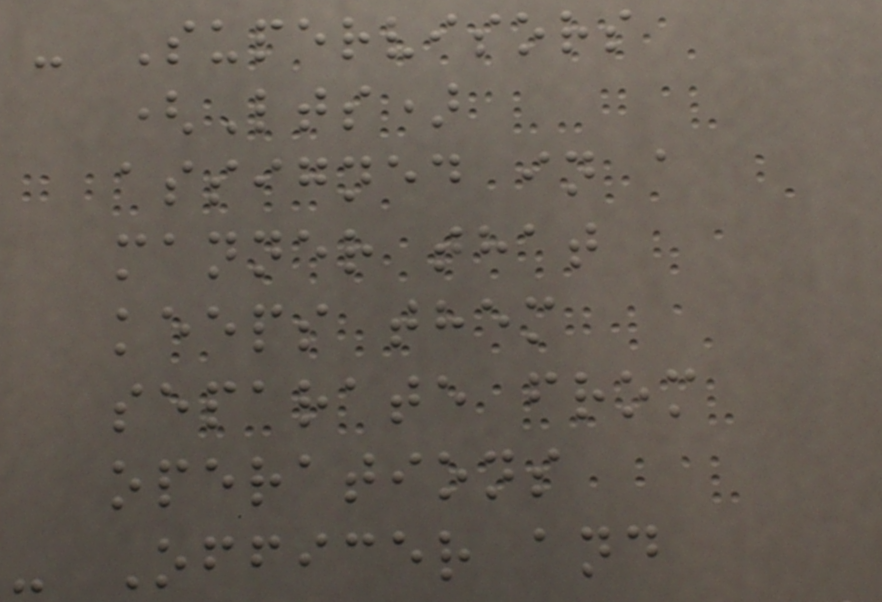- Supervisors
(Lts)
assigned in a
manner that
keeps them
separate from
operations
- Officer and
